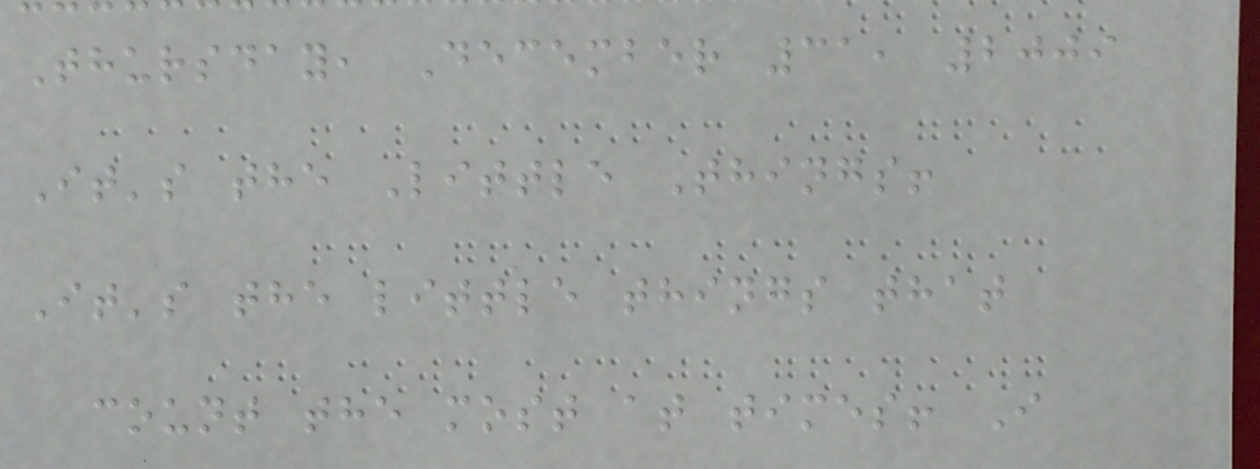Thursday, December 31, 2009
It's the Little Things!
It's the little things that
count the most at times! I
